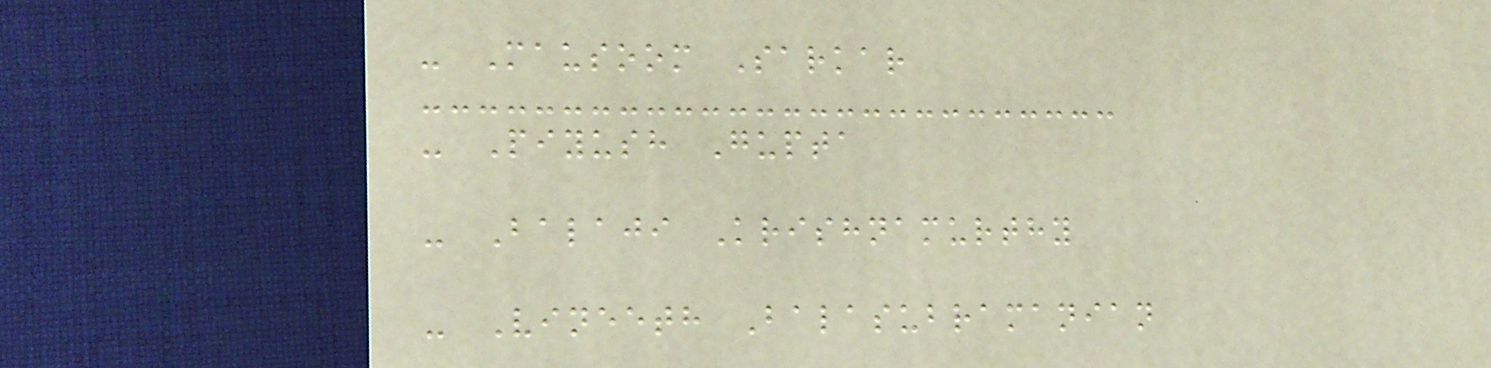- Mausoom Sarkar
- Piyush Gupta
- Balaji Krishnamurthy
- Vineeth Balasubramanian
